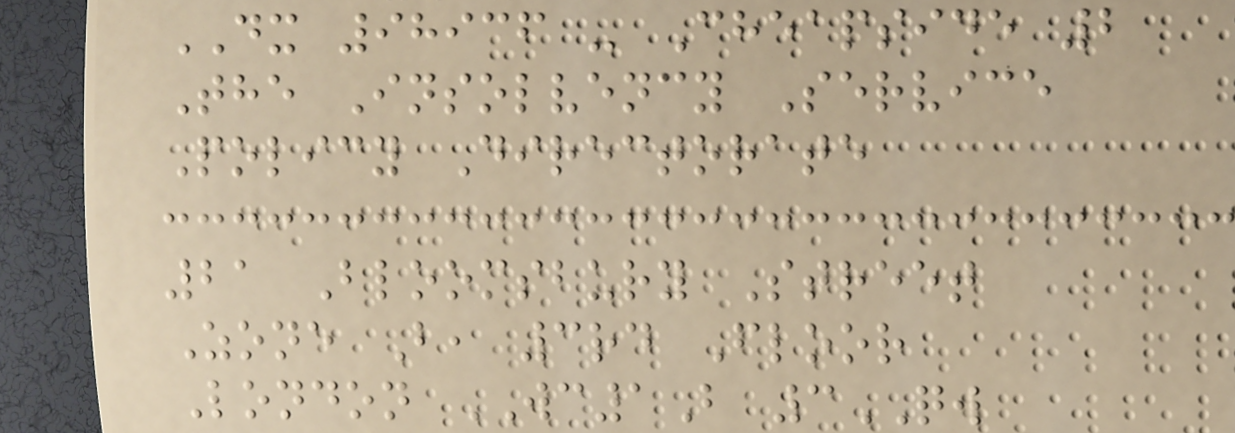DX 98936 - Cheapside 2
The Insolvency Service
Policy Directorate
21 Bloomsbury Street
Zone B, 3rd Floor
London WC1B 3QW
